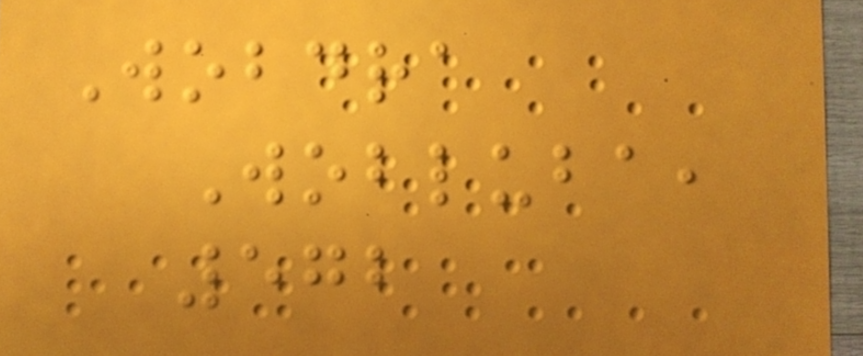Wobdra
Wobluba,
572
